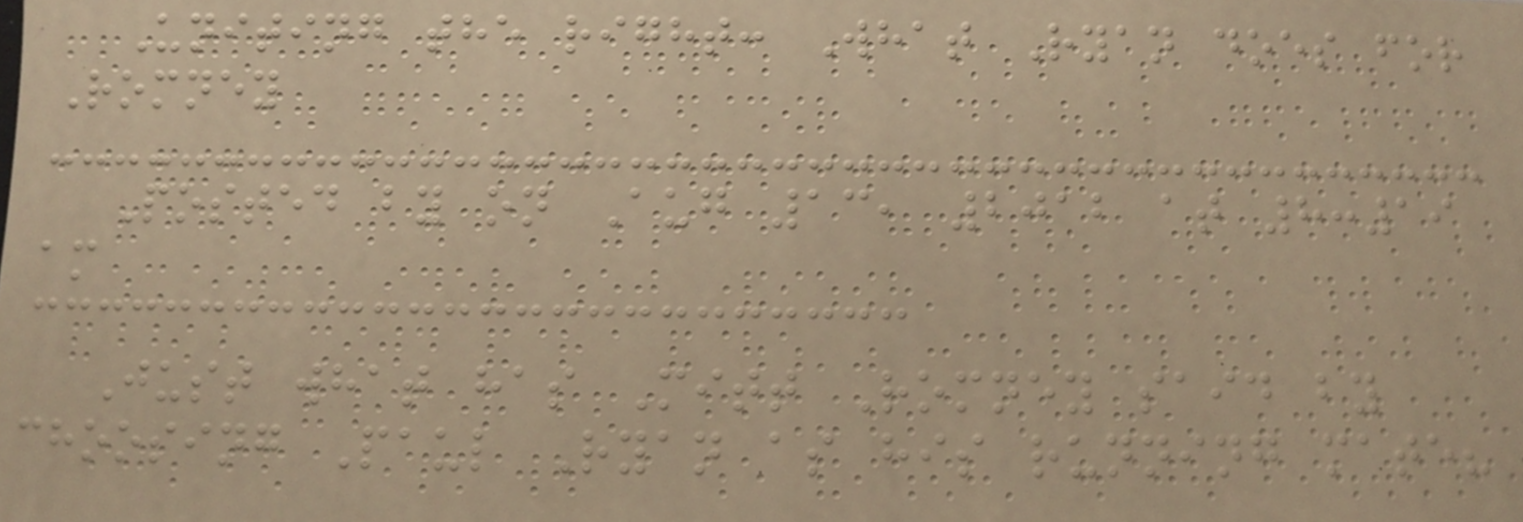Uniting the right: What Ryan does for
Romney
Posted by on Aug 13, 2012 at 8:19
am
Just what has Mitt Romney said by
choosing Paul Ryan as his running mate?
